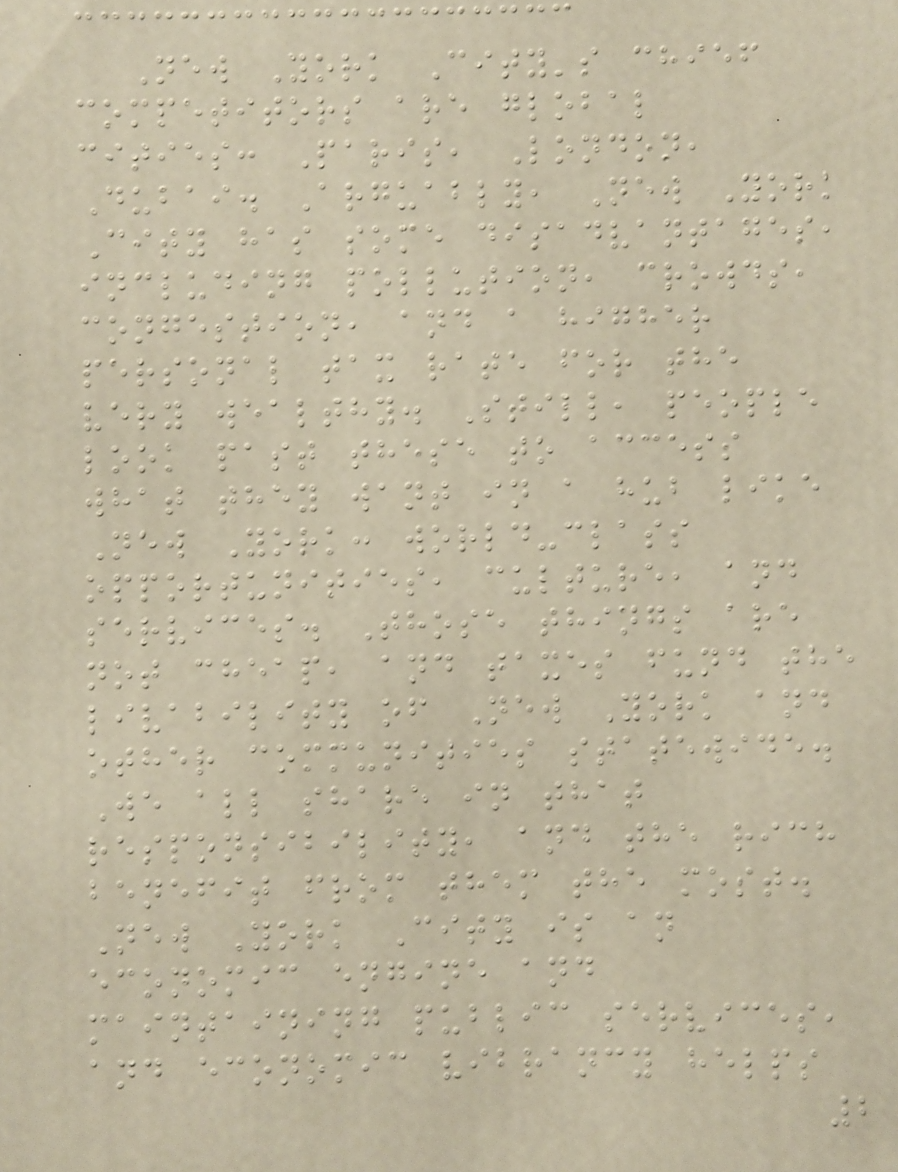New York City's chief
competitors are global
cities: Paris, London,
Dubai. Arguably, New York
City has some disadvantages,
including pollution, crowds,
congestion, and a higher
personal tax rate for the
very wealthy. Still, people
look past these to access
what they want in a hub like
New York: world-class
opportunities, culture, and
services. Those things are
not cheap, and taxes fund the
livability of New York and
other communities statewide.
We all share in that
responsibility, and the rich
benefit from them the most.
New York City is an
economic engine and
maintaining public services,
and economic vibrancy helps
2
